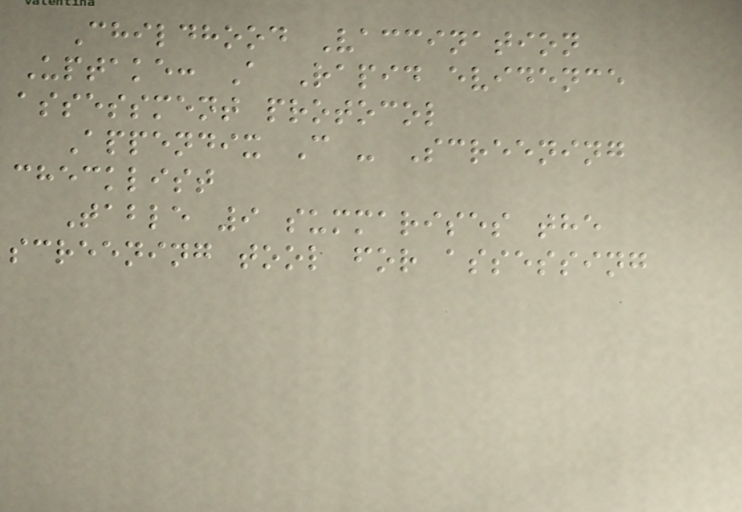Childhood Vaccination
Uptake: A Rapid evidence
assessment protocol
Appendix C - Screening
checklist
Table 9 summarises the
screening tool for assessing
